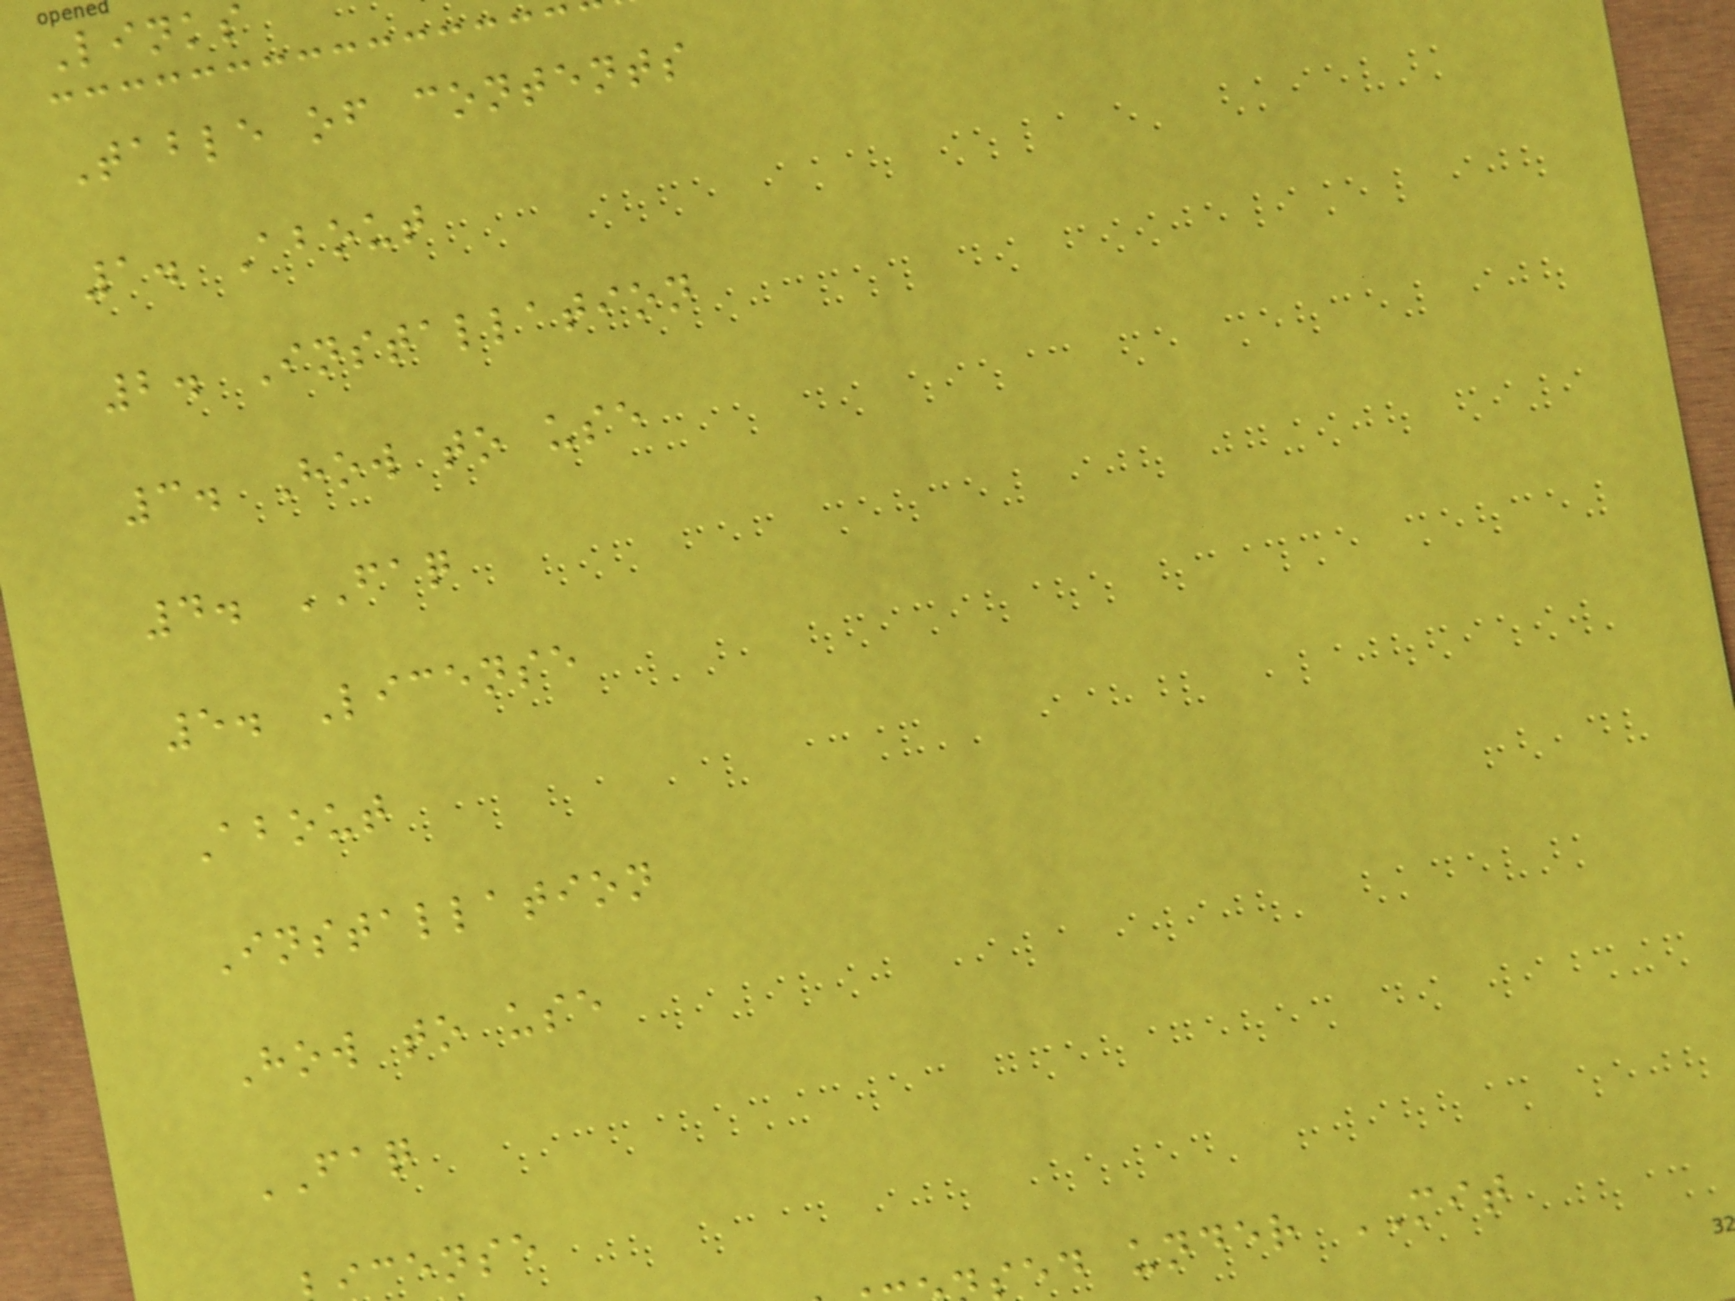Links
Table of contents
1. About
2. Installation
3. How to use
4. FAQ
5. License
About
Installation
How to use
FAQ
cense
ed under MIT
